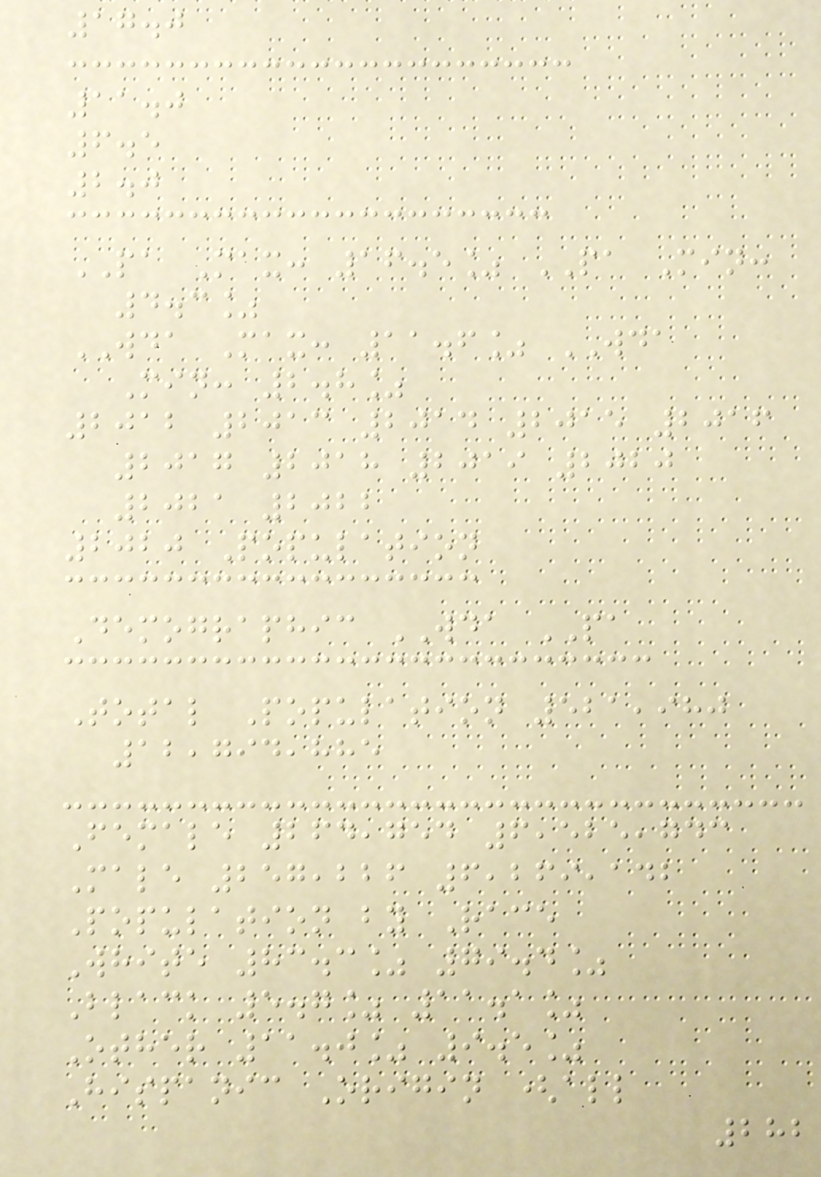17.0
11.0
6.5
2.0
PA Max: 16.5% PA Min:
4.3%
WDA Max: 11.6% WDA
Min: 2.8%
2012 2013 2014 2015 2016
2017 2018 2019 2020
2021 2022
2020 Population
Demographic WDA PA
Total Population 521,980
12,794,885
Female 264,754 6,525,743
Male 257,226 6,269,142
Population by Race
White 83.3% 79.4%
Black 5.7% 11.1%
Other 11.0% 9.5%
Hispanic Origin (all
282
